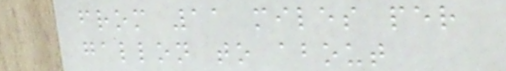from 11 miles per
gallon to about
